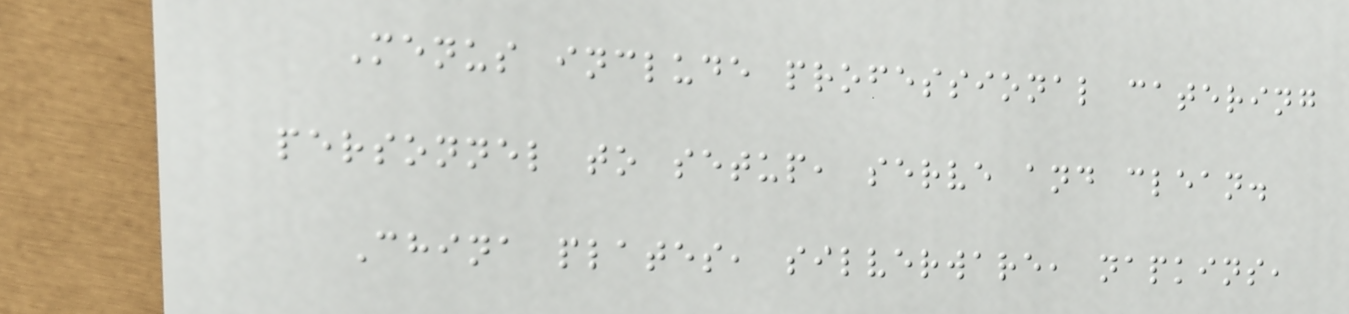Menus include professional catering
personnel to setup, serve and clean.
China plates, silverware, napkins,
